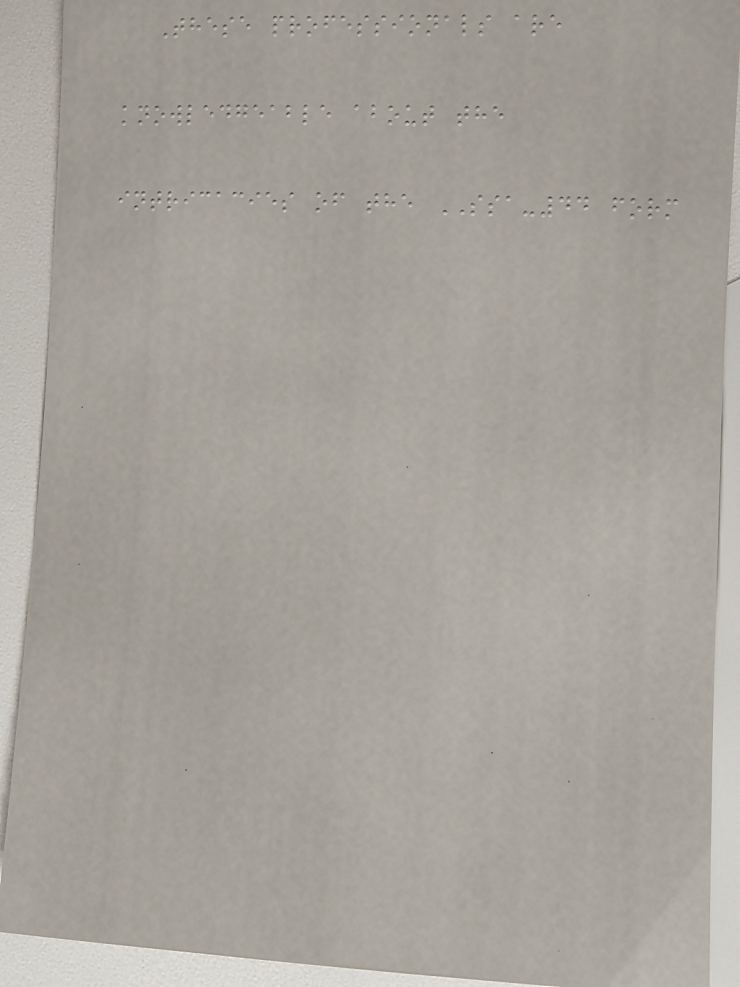These professionals are
knowledgeable about the
intricacies of the SSA-44 form
